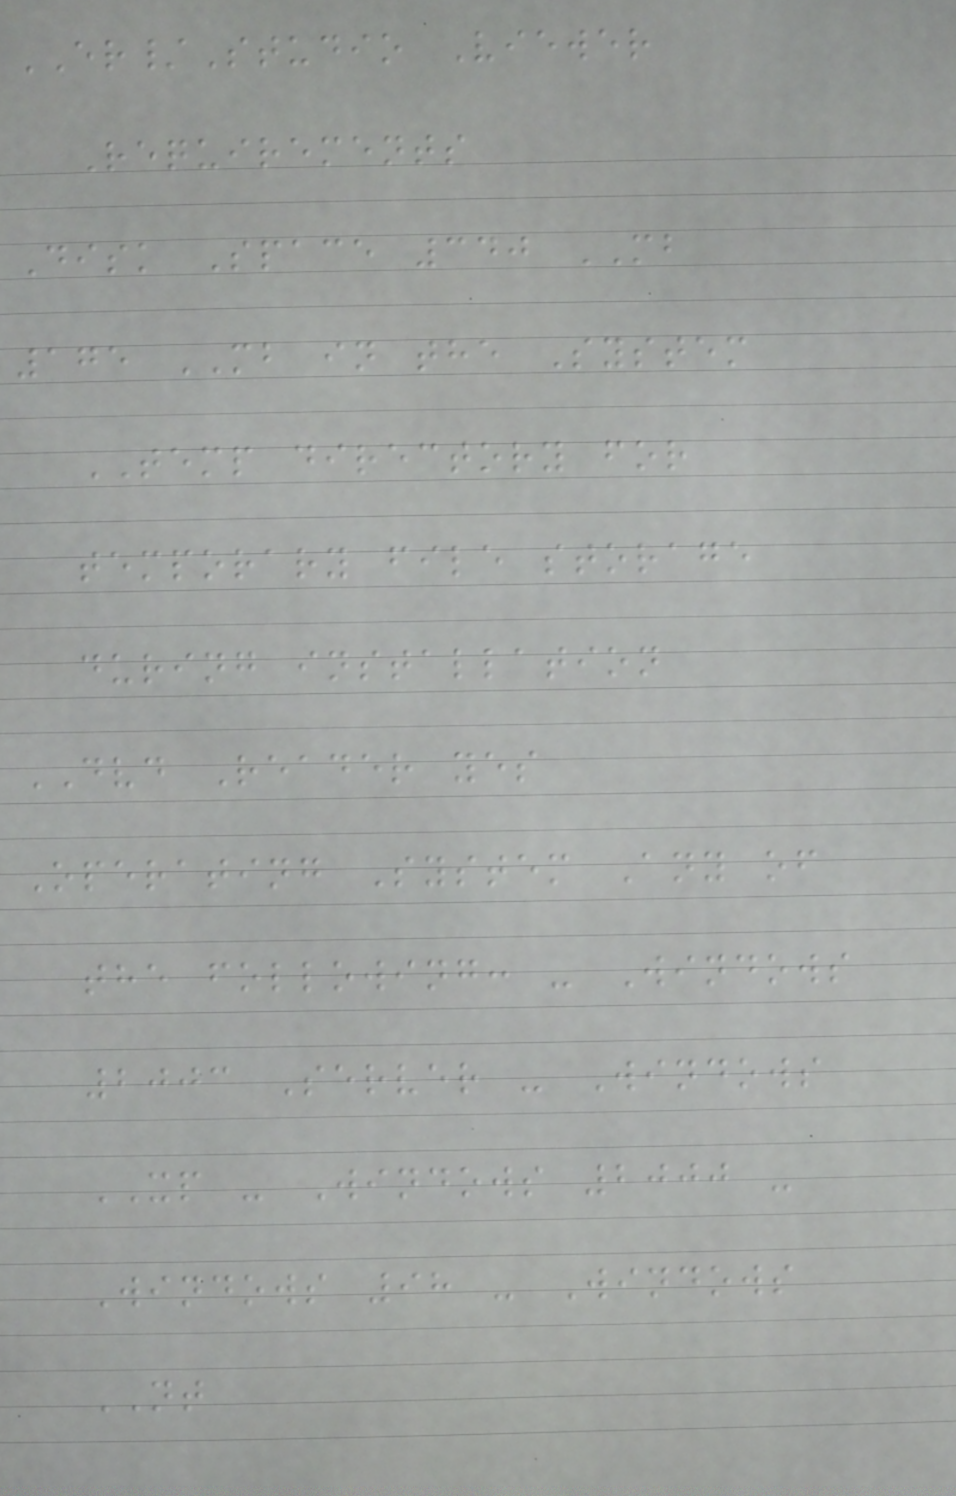ER/Studio Viewer
Requirements
Disk Space 340 MB
175 MB in the System
TEMP directory for
temporary file storage
during installation
DVD Reader yes
Operating System Any of
the following: - Windows
2003 Server - Windows
XP - Windows 2000 -
Windows 98 - Windows
NT
